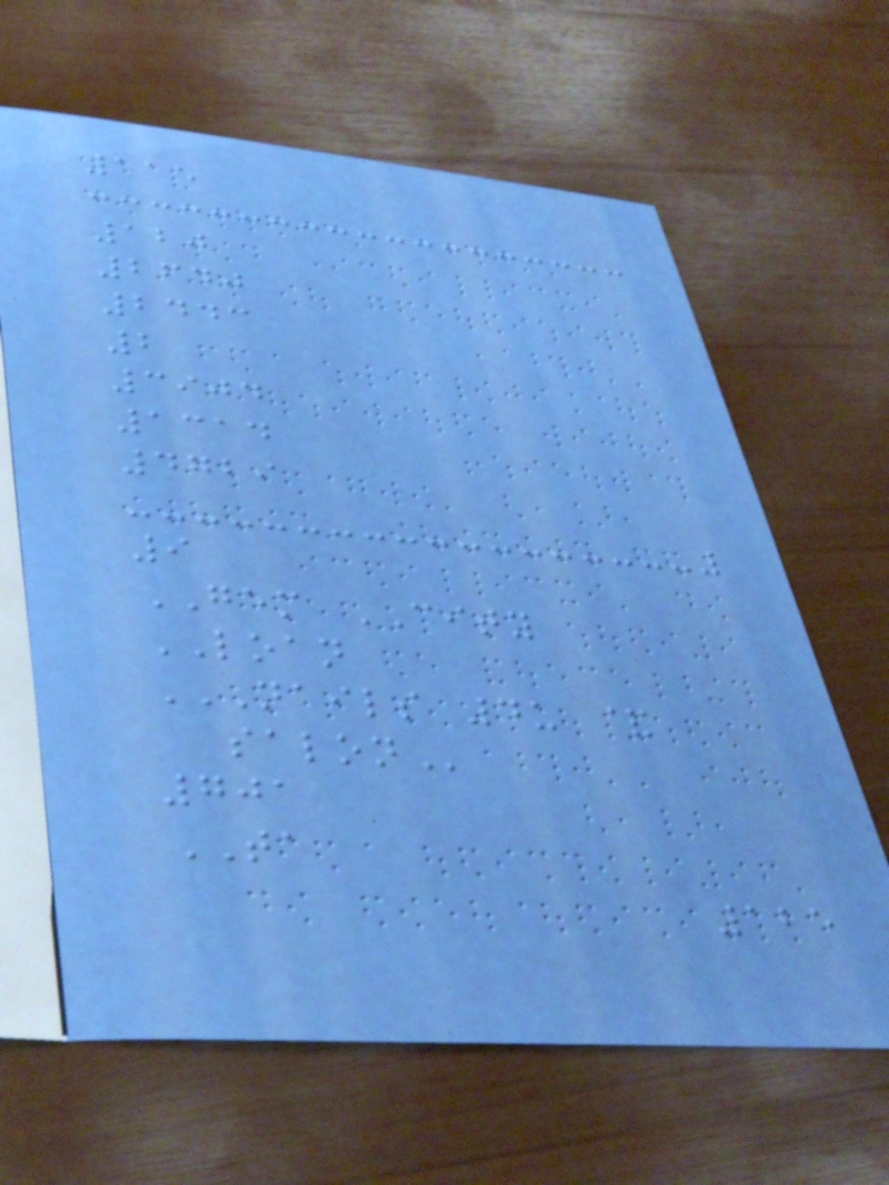115
120
2640
2443
2
3904
1314
4729
9
GEM CITY
LOAN
NAILS 4U &
SALON
701
TA
125
